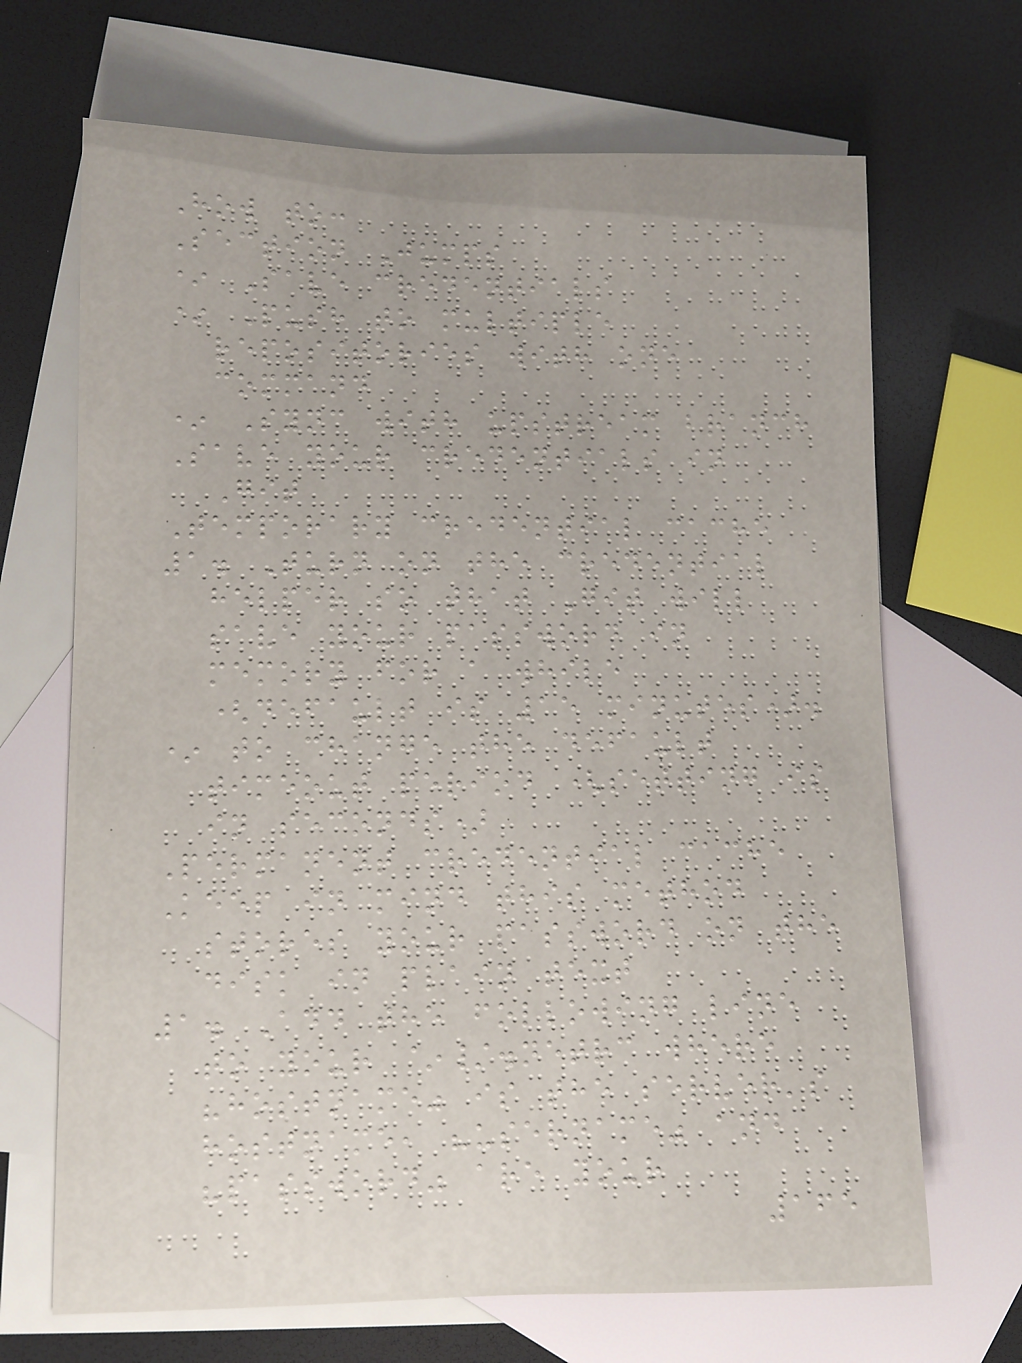How to:
Section Jumps
* Save credentials
* Push to multiple
repositories with one
command
* Sync with upstream branch
Save your credentials in
Git
Temporary credential cache
1. Turn on the credential
helper so that Git will
save your password in
memory for a while
(default is 15 minutes).
* to change the default
timeout period (setting is
in seconds)
Permanent credential cache
Keep in mind this method
stores your password on the
disk in plain text
1. Add the following line
to your ~/.netrc where
"hostname" is the server's
hostname, "username" and
"password" are your
165
